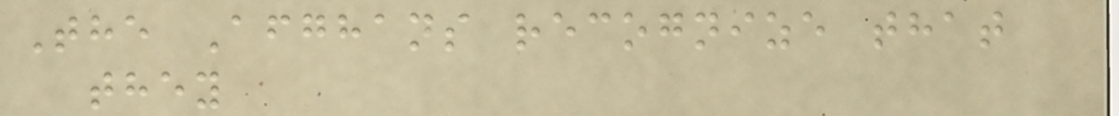The Afghans recognize that
they
